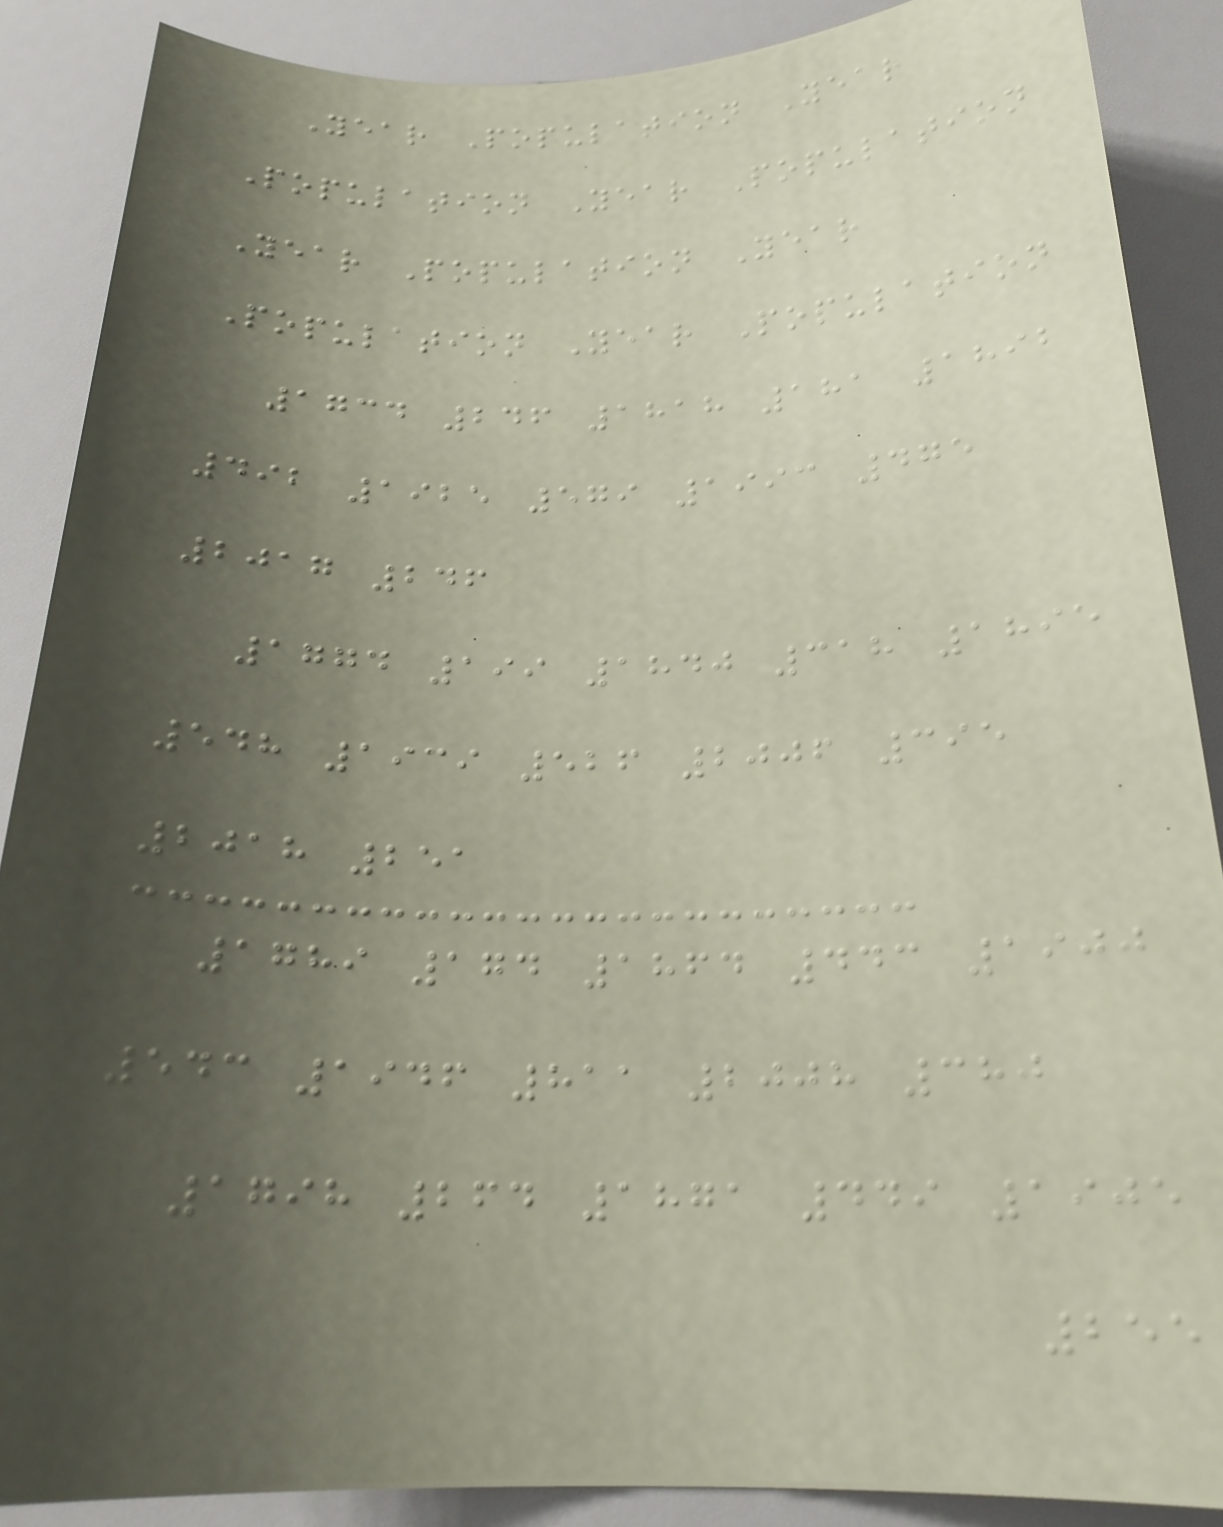Year Population Year
Population Year Population
Year Population Year
Population Year Population
1734 246 1818 181 1892
492 1925 579 1993 475
2017 246
1774 199 1840 318 1895
548 1939 526 2006 395
2018 251
1789 174 1864 443 1900
543 1946 811 2008 380
1798 264 1871 449 1905
255
